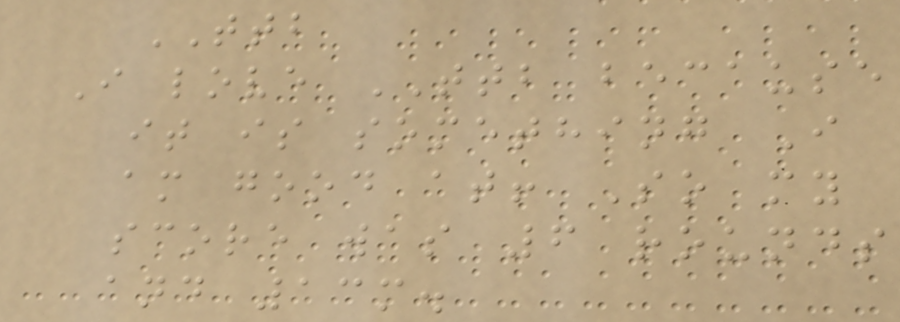TTB
I love TTB because
it is something I
am good at! So my
score was 6 rounds
and 13m.
